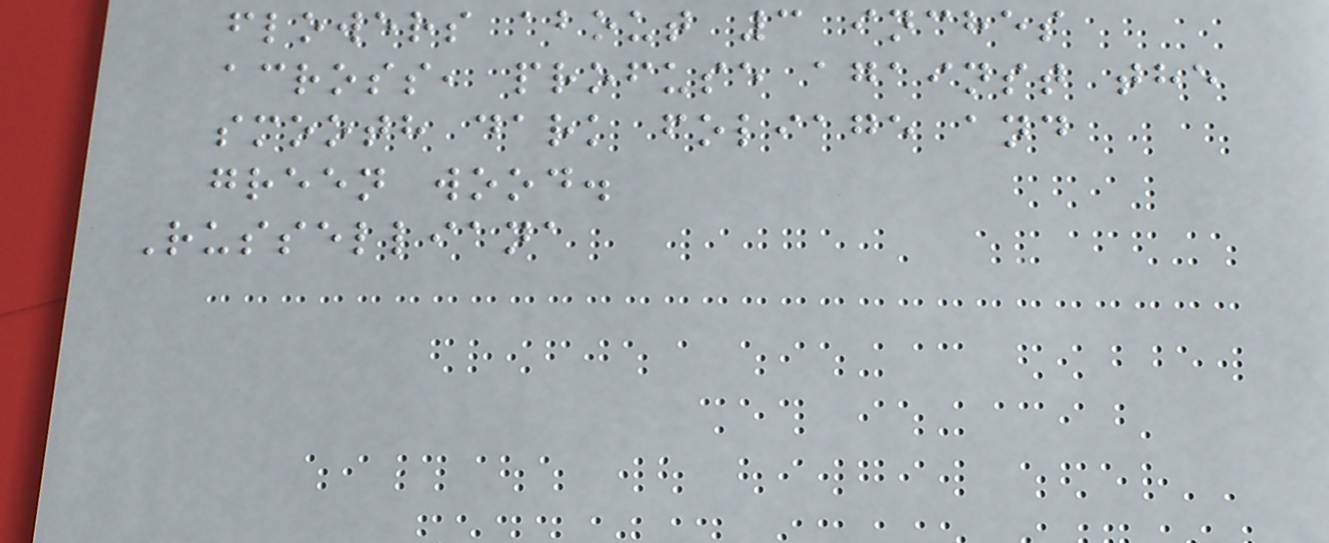flowers about 3 inches
across, profuse against the
smooth dark foliage and
green wood.
Russelliana
